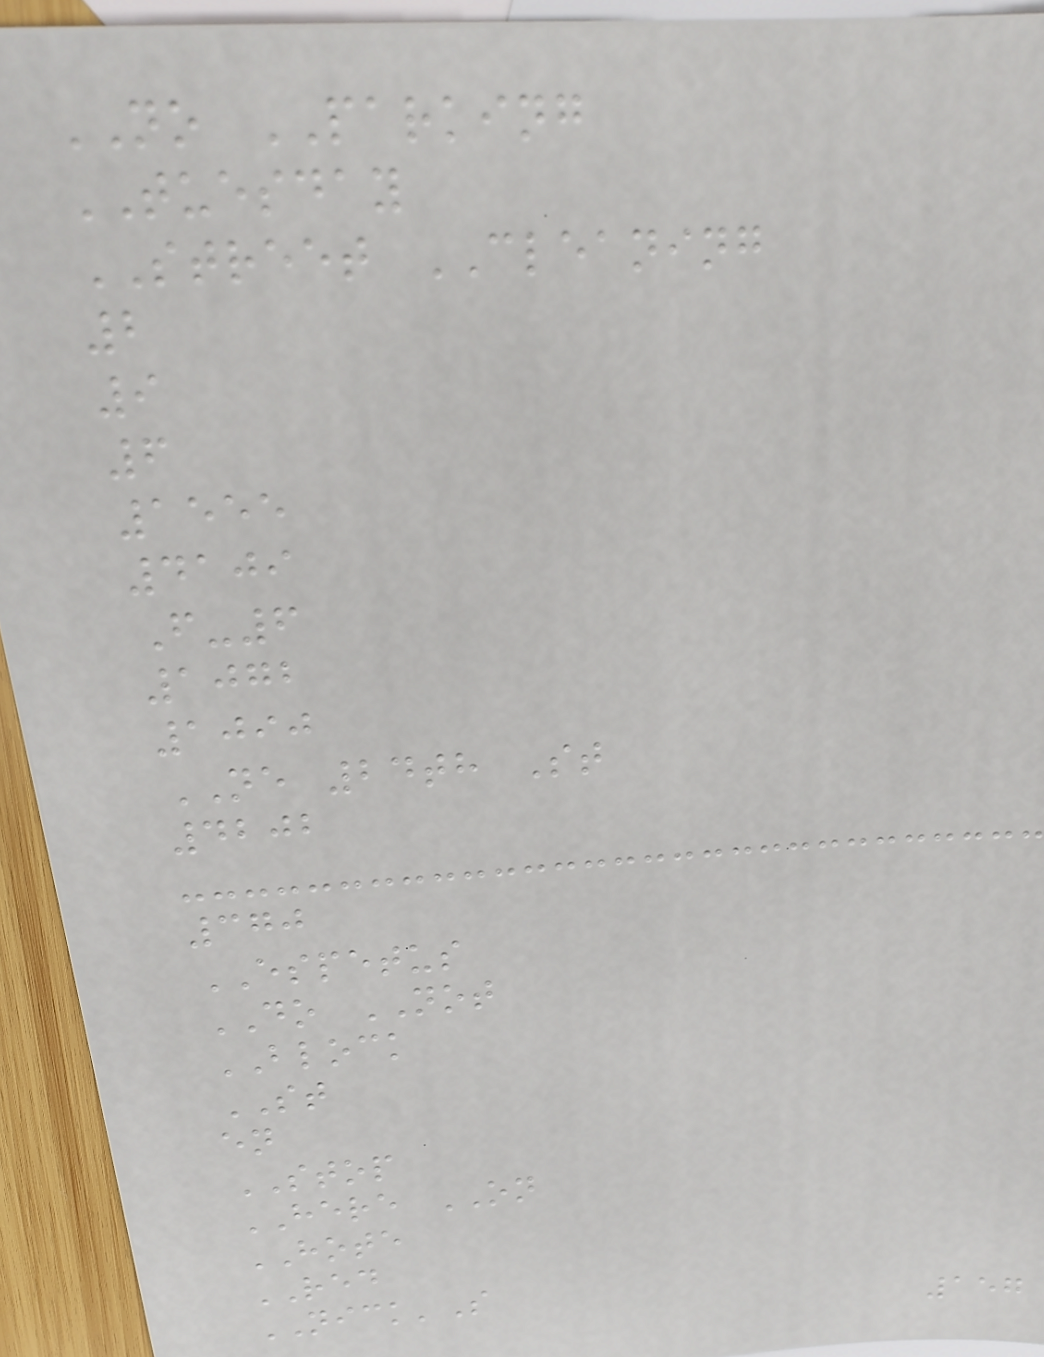NO PARKING
TUESDAY
STREET CLEANING
2
9
6
1555
4109
F-6
1072
1090
NE 24th St
4202
370
ESPETUS
DO NOT
BLOCK
ST
en
STOP
HERE ON
HOTE
RED
NICK'S
157
